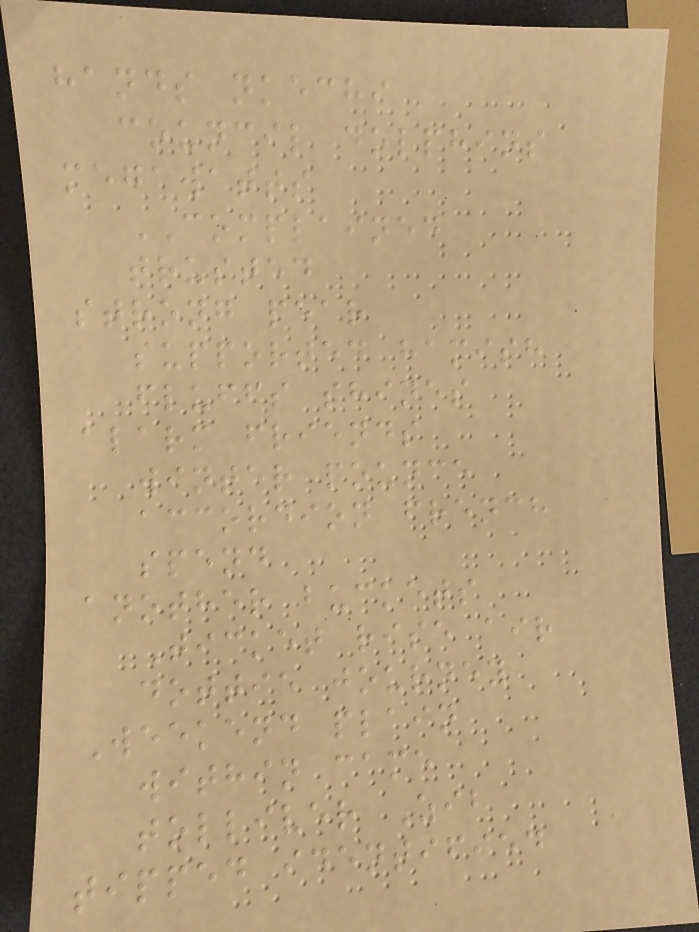hands nkechi
council dolphins
megawatts
COMPLAINED
trusted
strong pear
supported hamish
fluffs shines
alarm friends
winter pounce
accordion french
spend
another buckets
Ticket rise air
dottie journey
Weekend plain
within came
tolliver Zib
tipped identified
